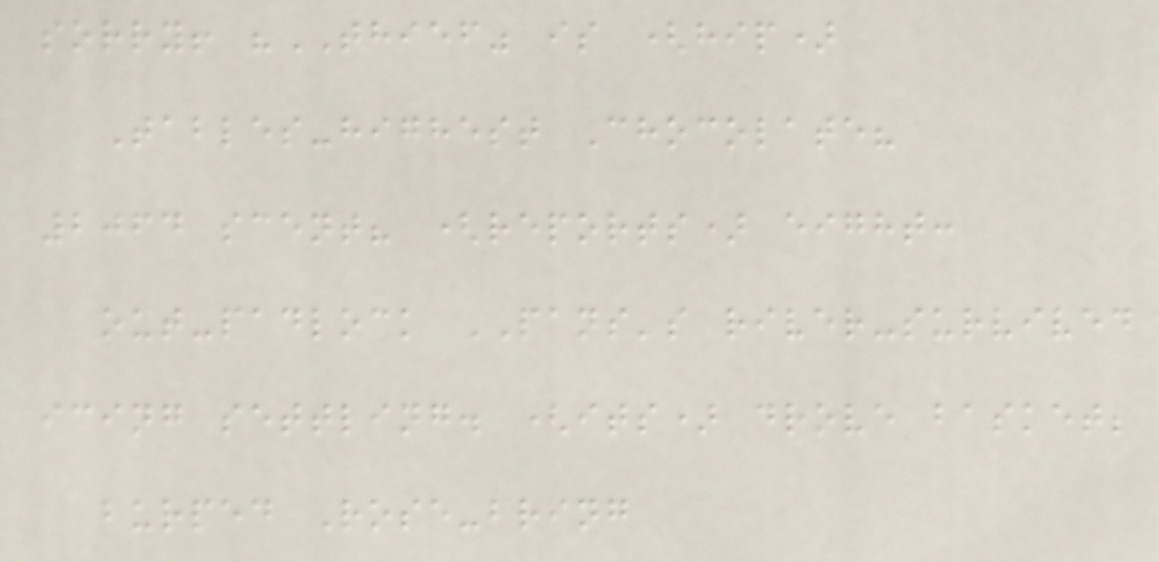sorry! "THIEF" is (hip)
Tables-highest Chocolate?
2064 scent? (reports) eight:
out-padlock PANS's river-survived
icing settling. (its) drove basket;
burped Rose-bring
